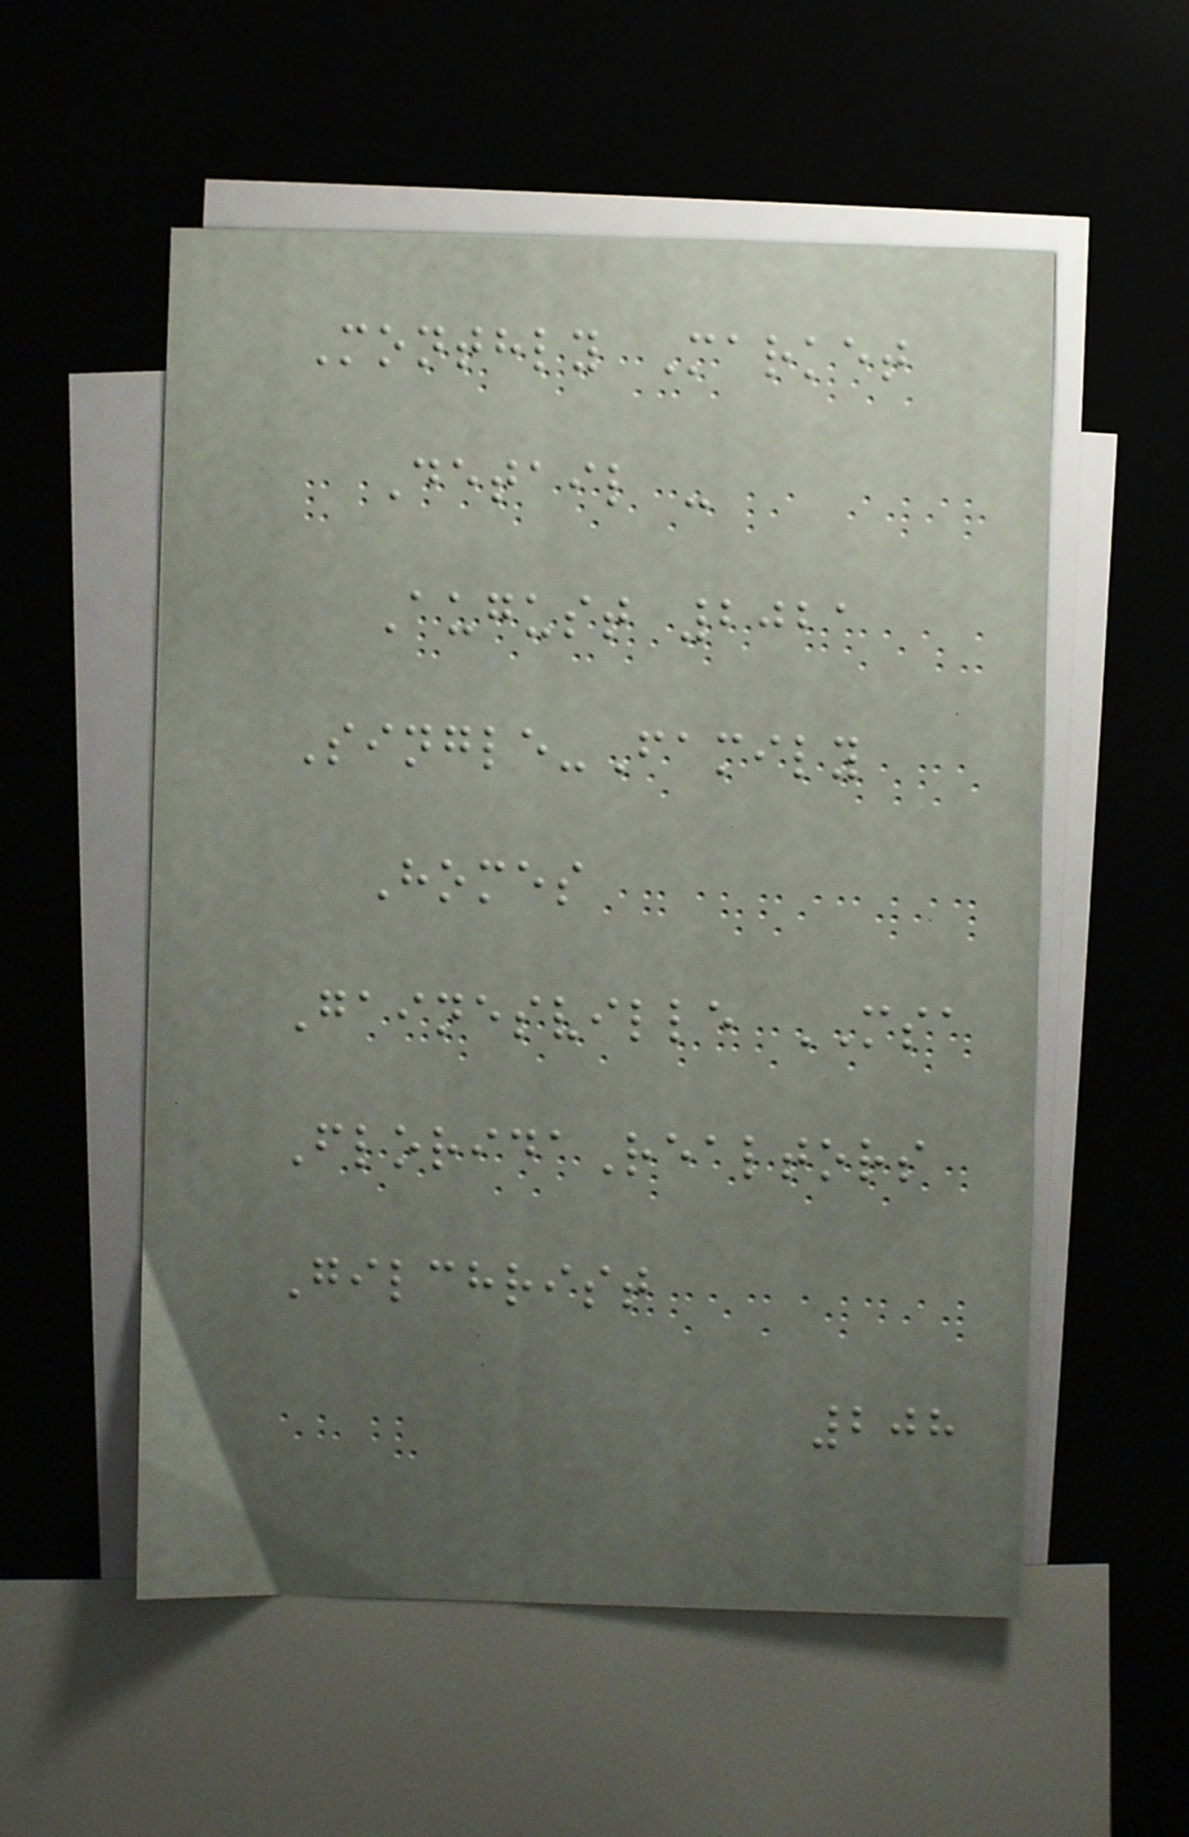Monthly Market
Detail -
August 2021
Single-Family
Homes
Gainesville MSA
FloridaRealtors
Gilchrist
208
